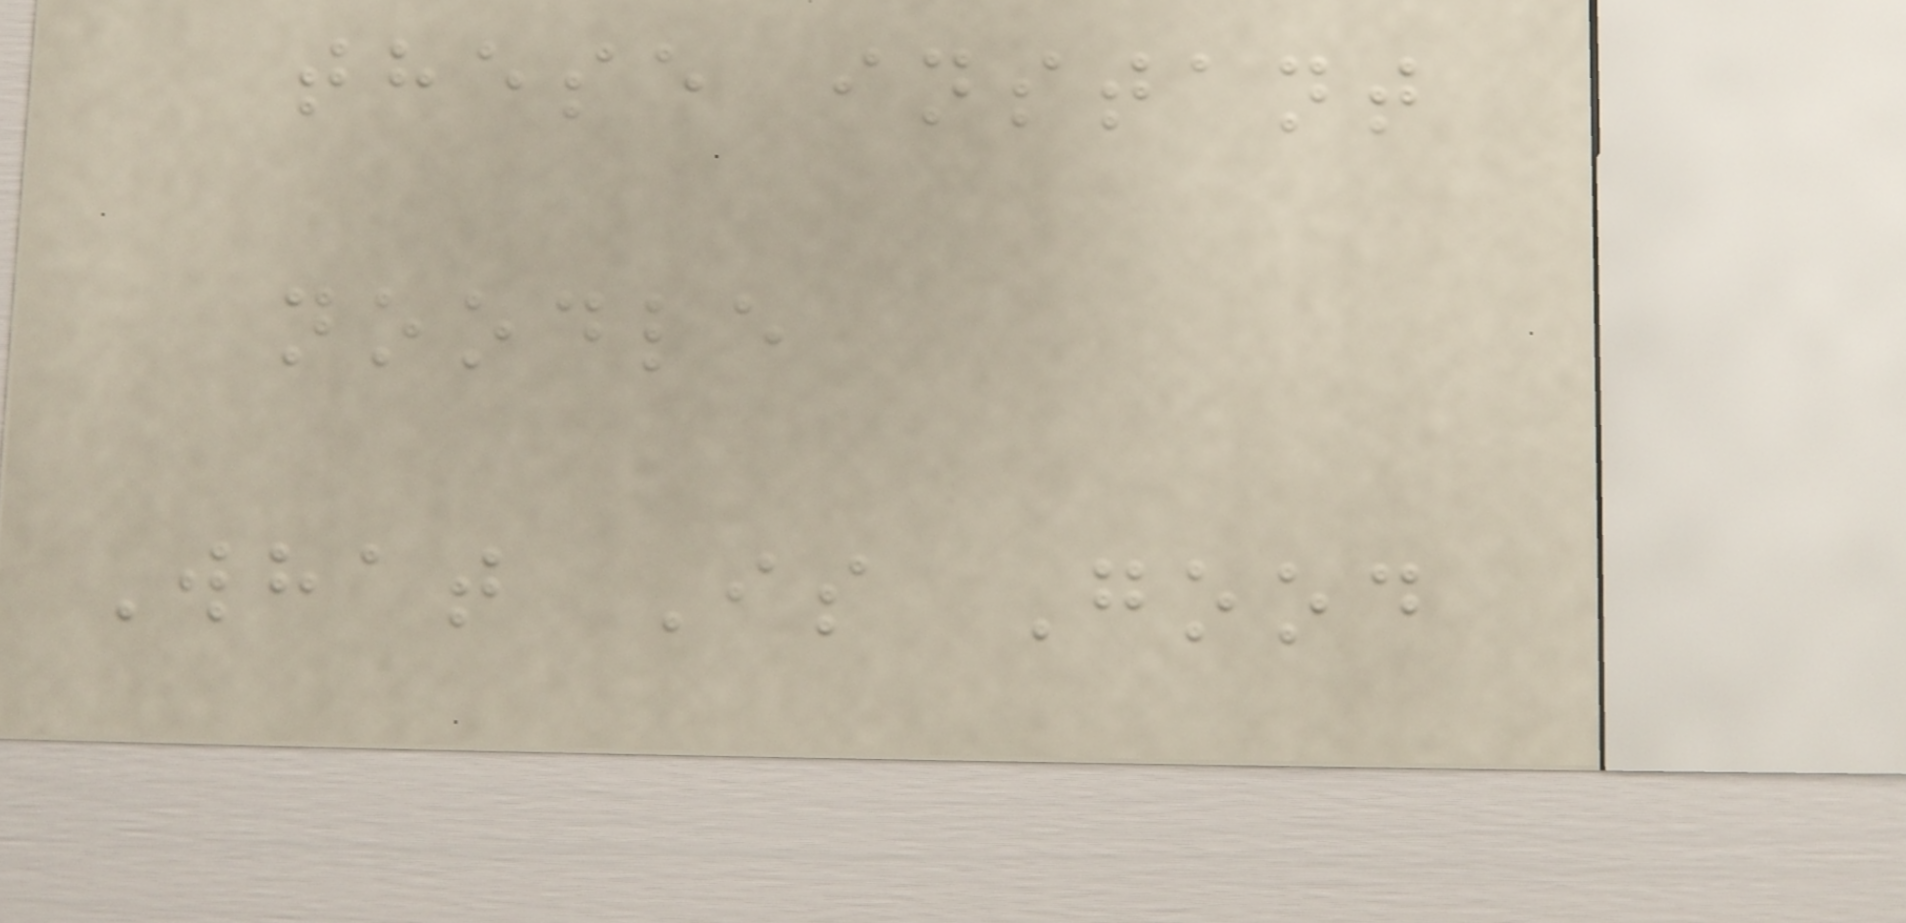these instant
noodle
What Is Good
